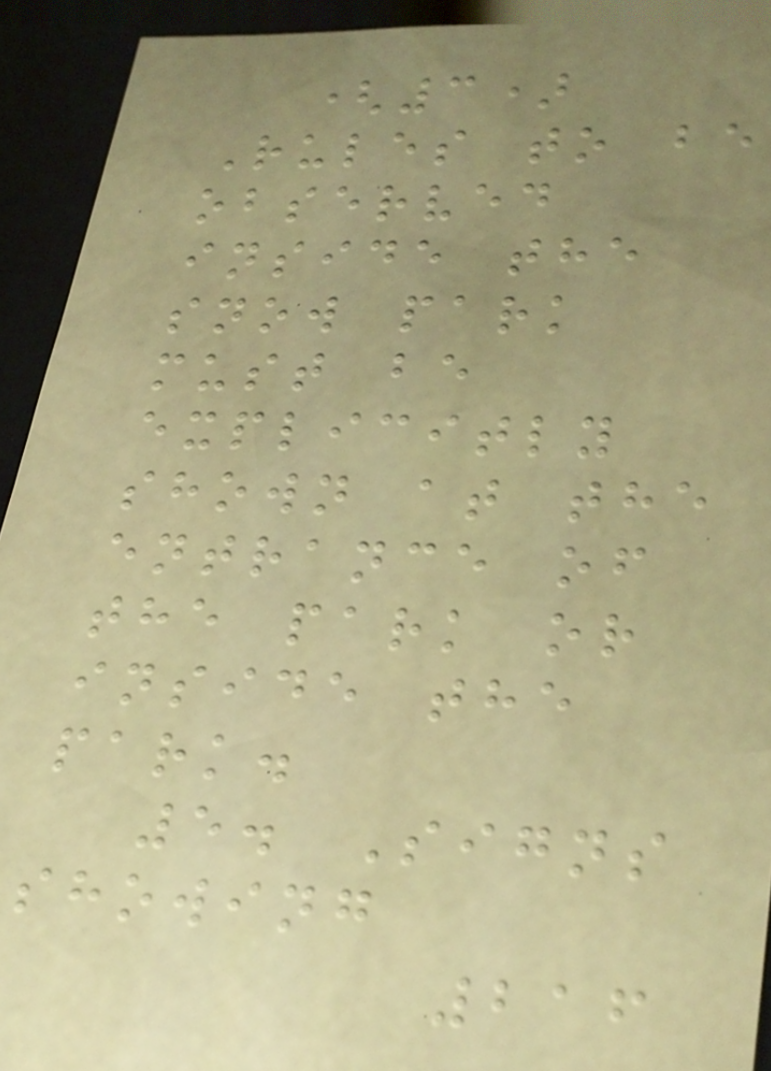(3)
Rules to be
observed
inside the
snow park
must be
explicitly
shown at the
entrance of
the park or
inside the
park.
5. Signs
showing
216
